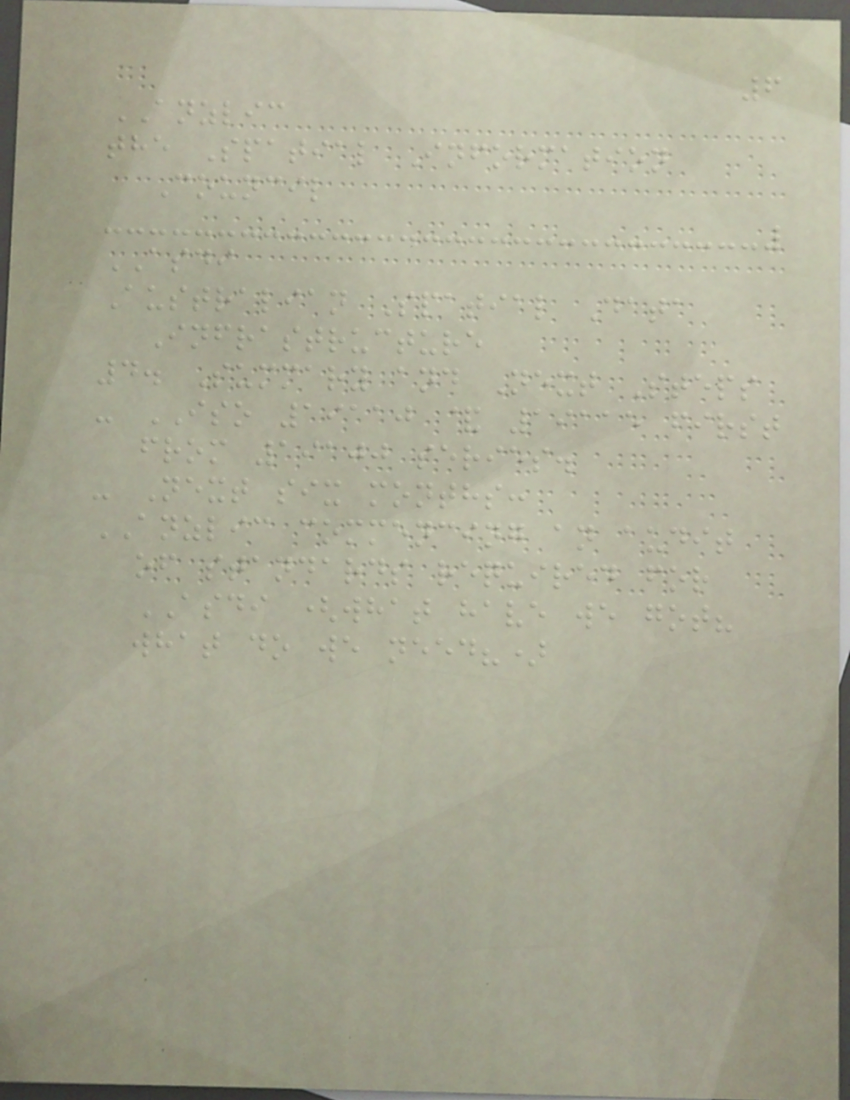6
ANZLIC
the Spatial Information
Council
ASDI
Australian Spatial Data
Infrastructure
4. Summary and Next Steps
- ISO 19110 & 19115 first
from 19100 series.
- Next six months:
ANZLIC commencing an audit
of standards required for
ASDI (what have we got?
what do we need?)
